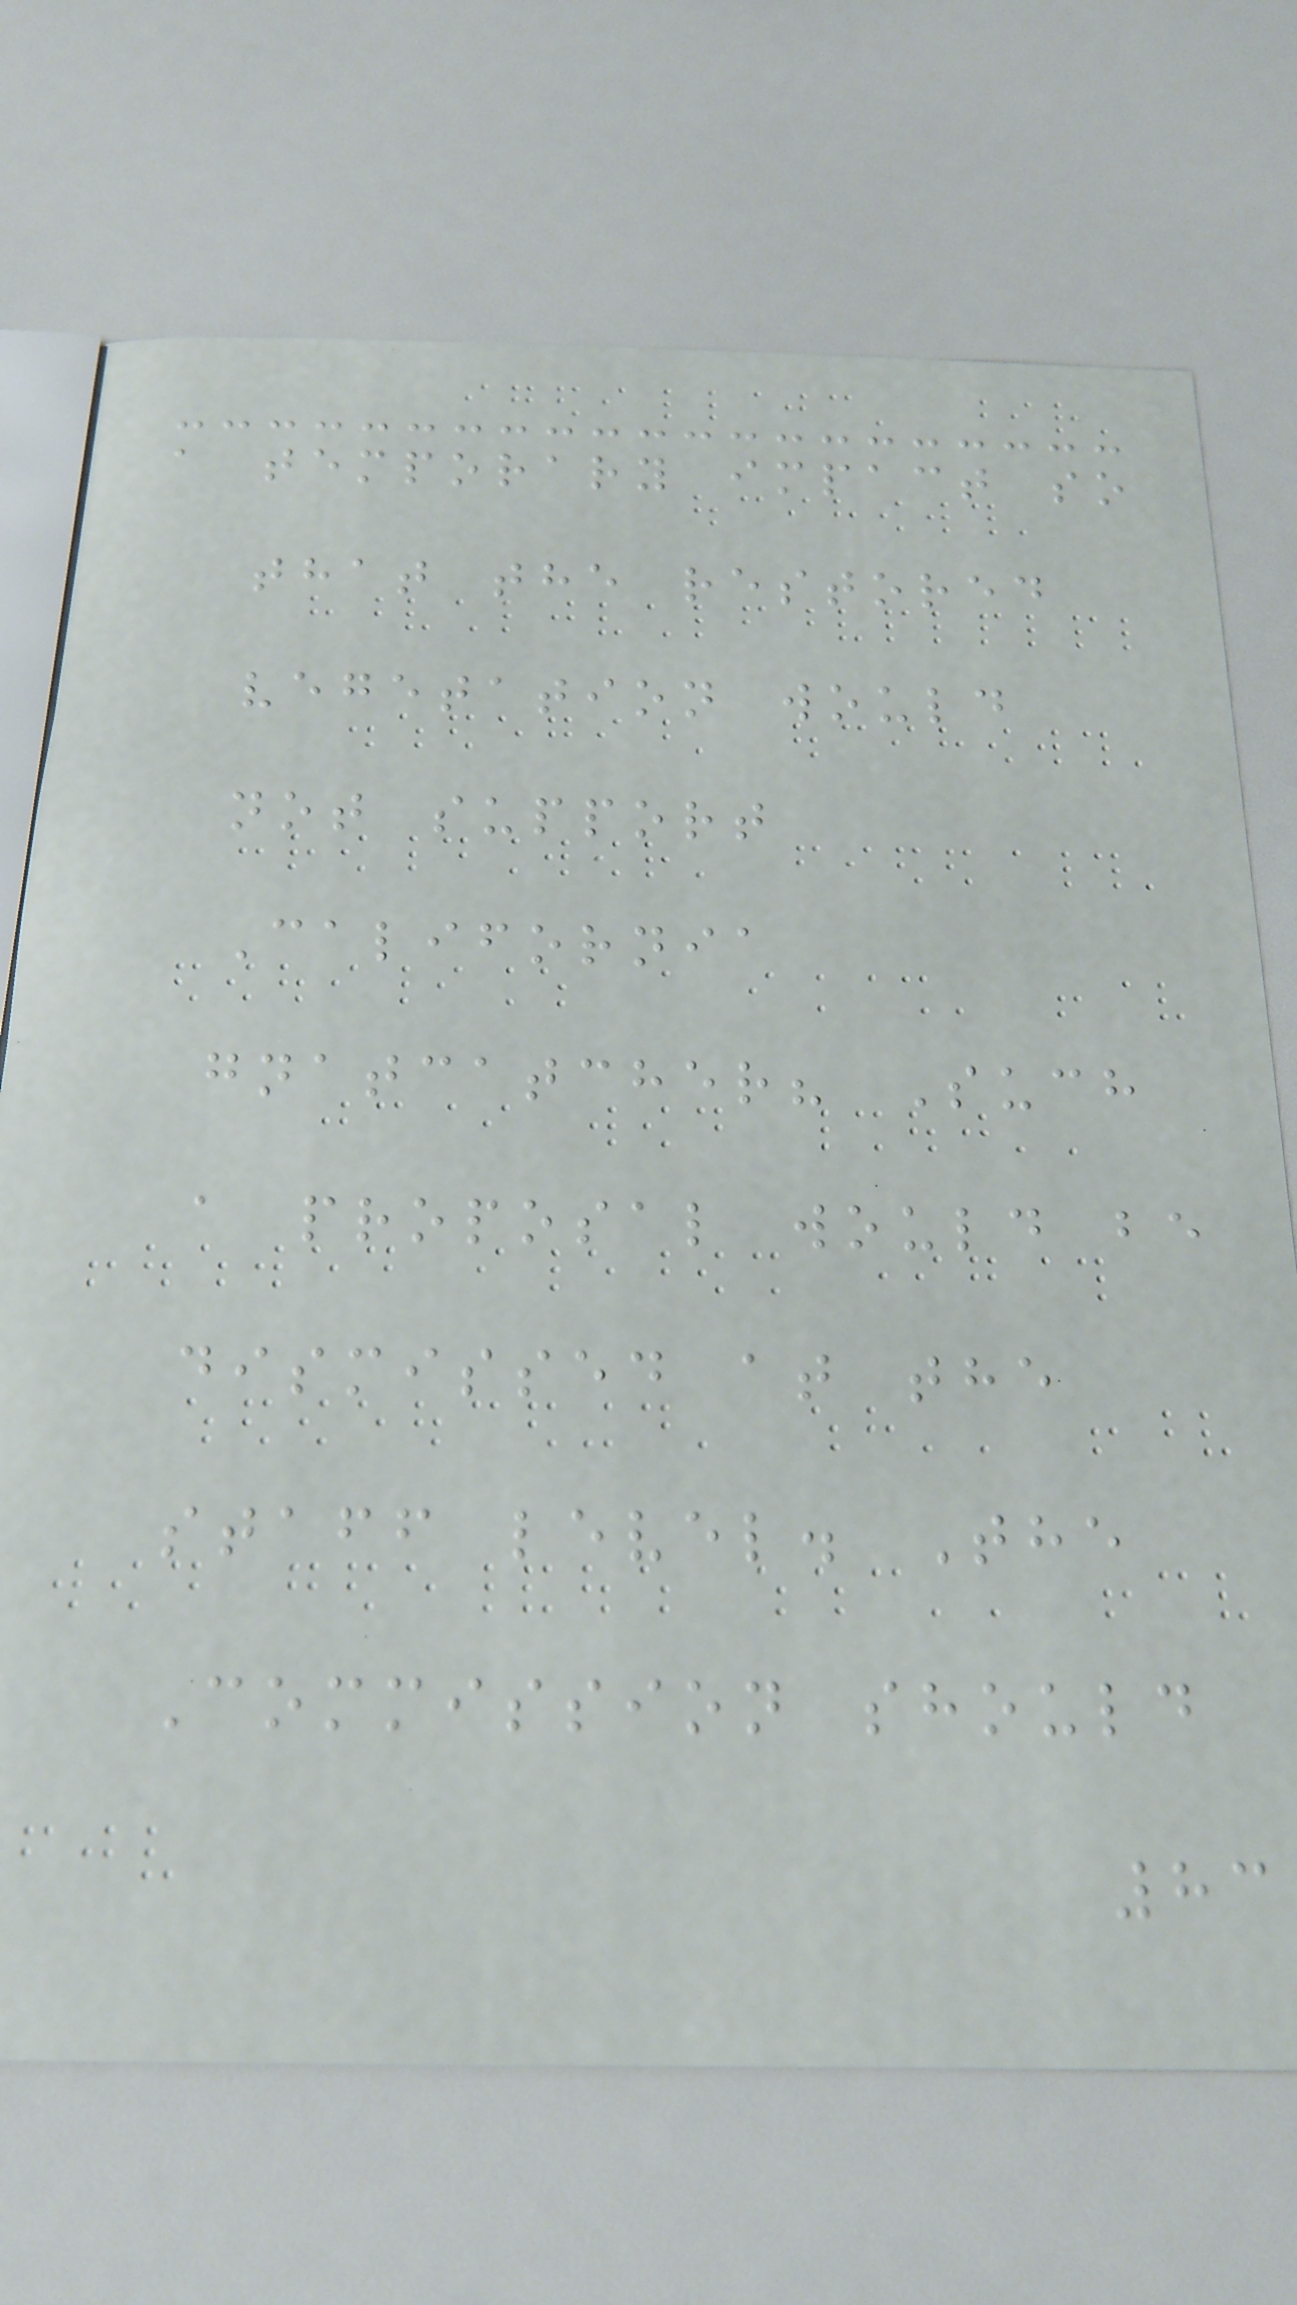a temporary impact so
that the restored
vegetation would
not support
California
gnatcatcher? Such
a proposal would be
dismissed at the
staff level. The
Commission should
83
